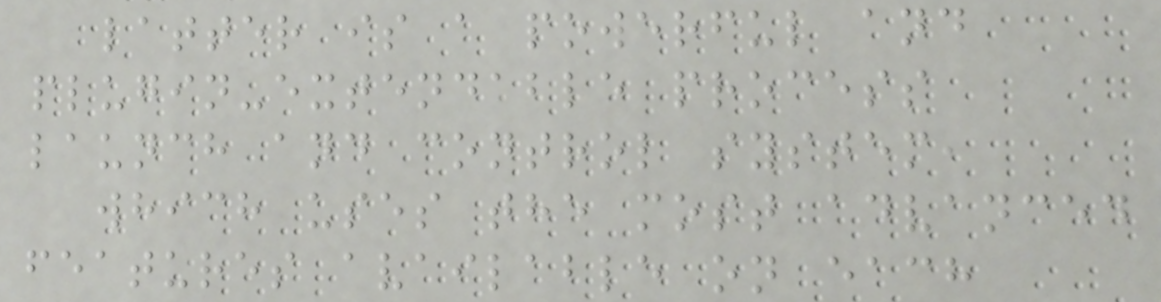latter is a powerful and
plugin-extendable process
launch and control system,
which uses the most advanced
features available on each
